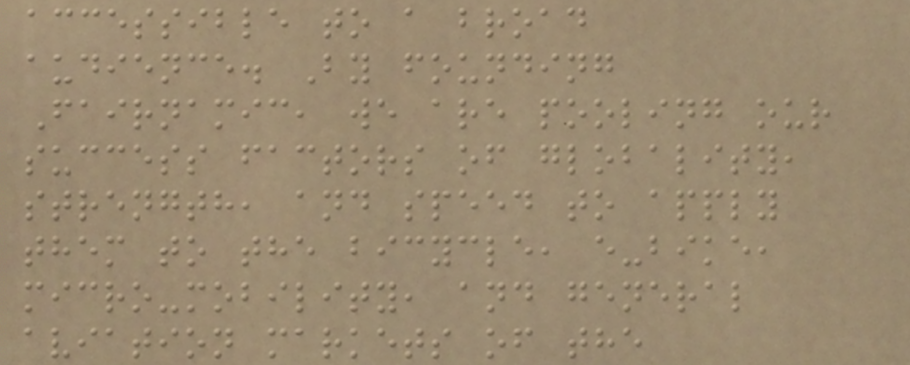accessible to a broad
audience. By founding
Fairnamic, we are pooling our
success factors of globality,
strength, and speed to apply
them to the bicycle, e-bike,
micro-mobility, and general
aviation markets of the
